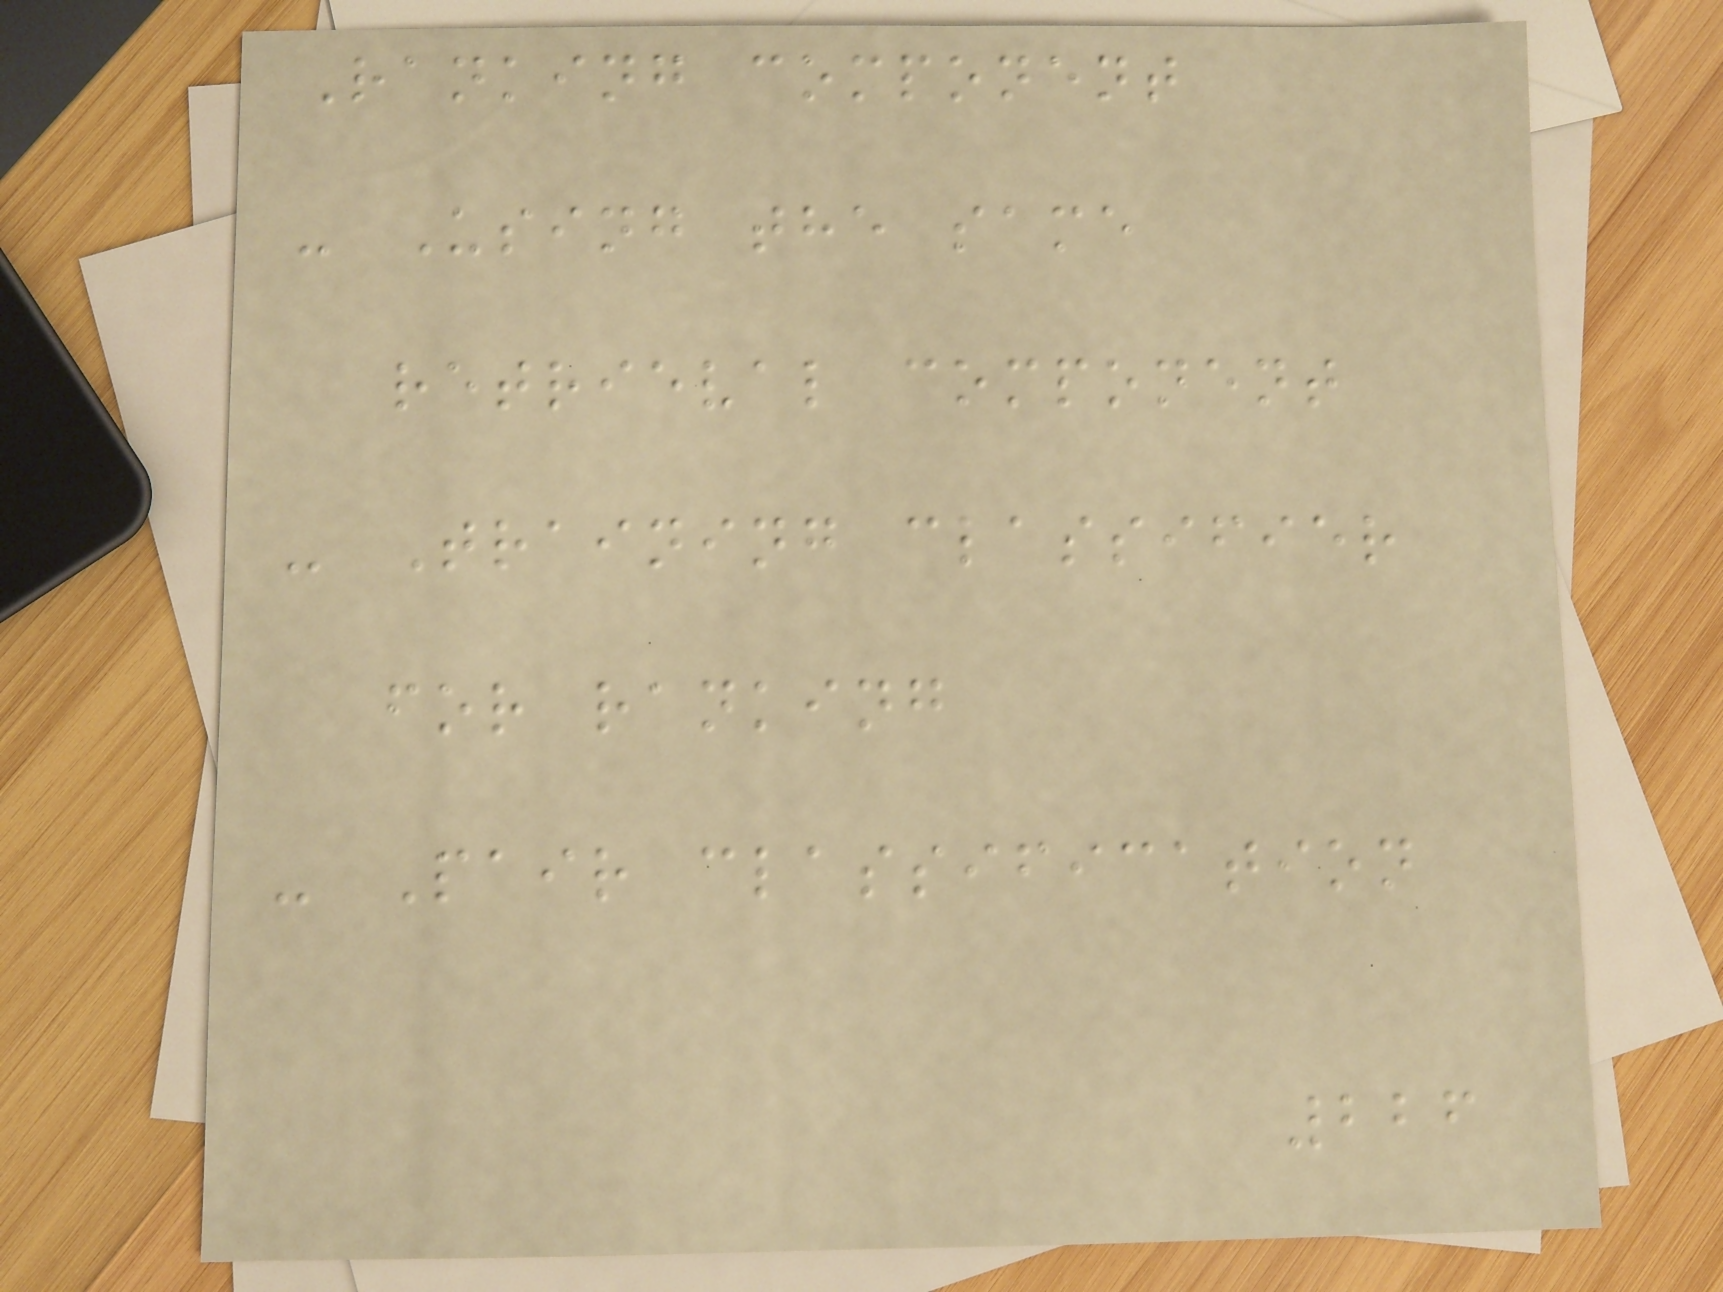Ranking component
- Using the same
retrieval component
- Training classifier
for ranking
- Pair classification
226
